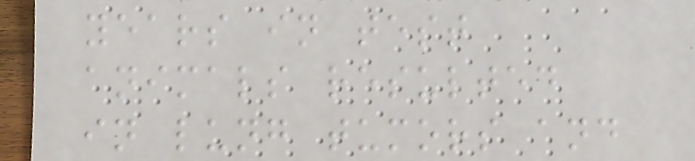years in test
animals resulted
in lung tumors and
